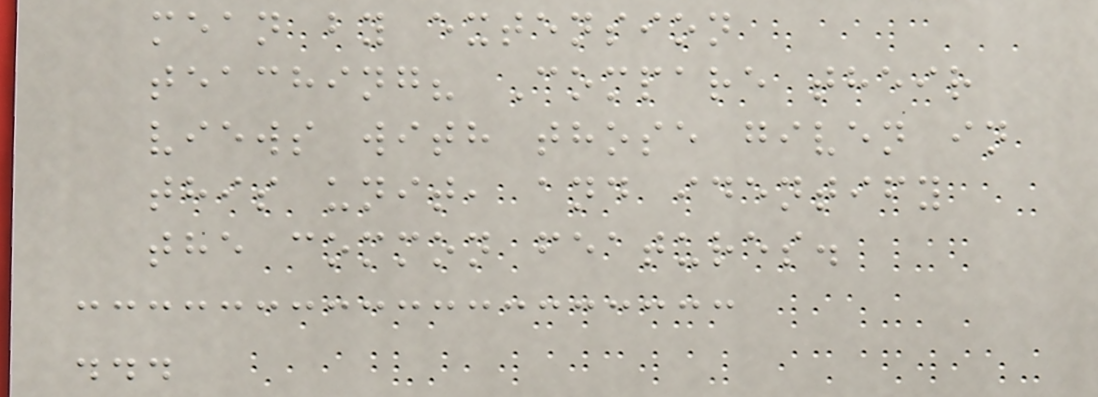mean by extension
teaching? Compare their
views with those given in
this unit, and identify
the common features.
...
